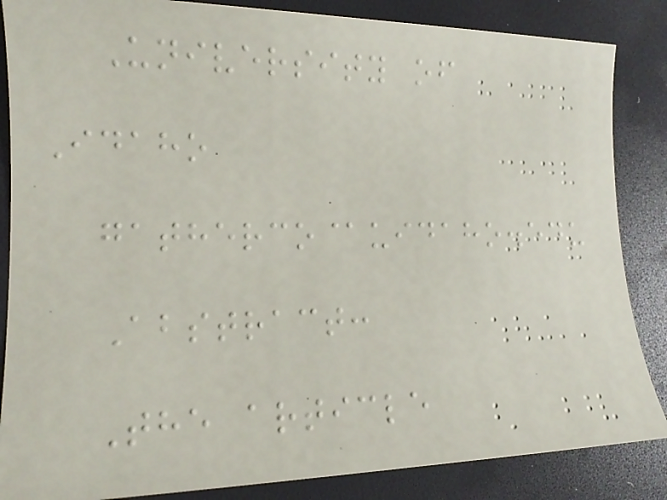University of
Idaho
gatherco@uidaho.edu
Abstract:
The article
